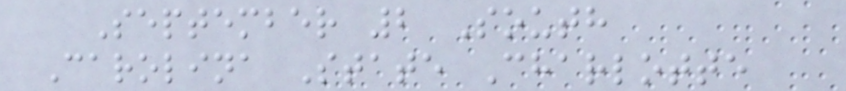September 2 South
Carolina State Charlotte
